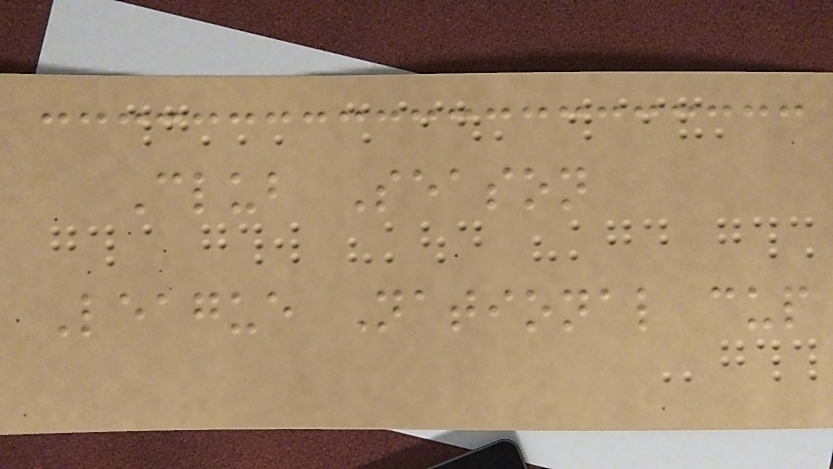Club Season
League National cup
